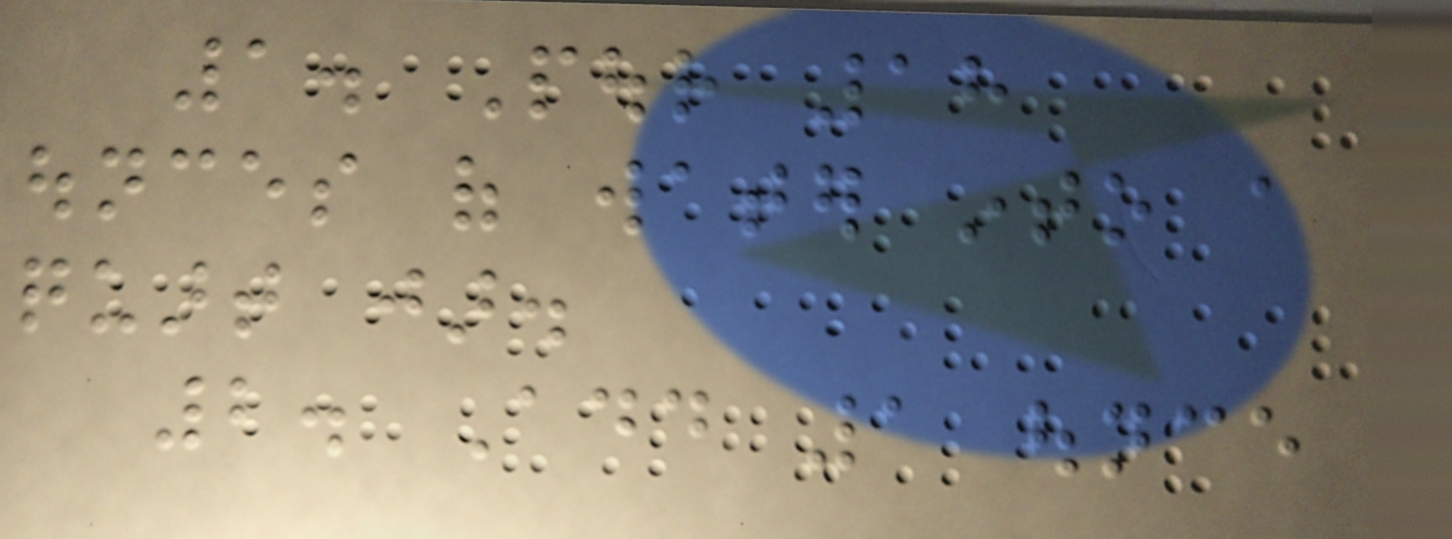1. Pour 18
ounces of water into a
quart jar.
2. Add 1 ounce
